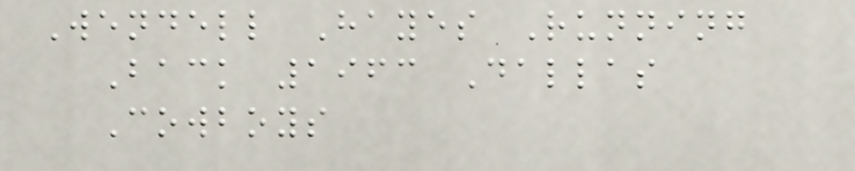Wendell Hayes Running
Back 1963 Dallas
Cowboys
